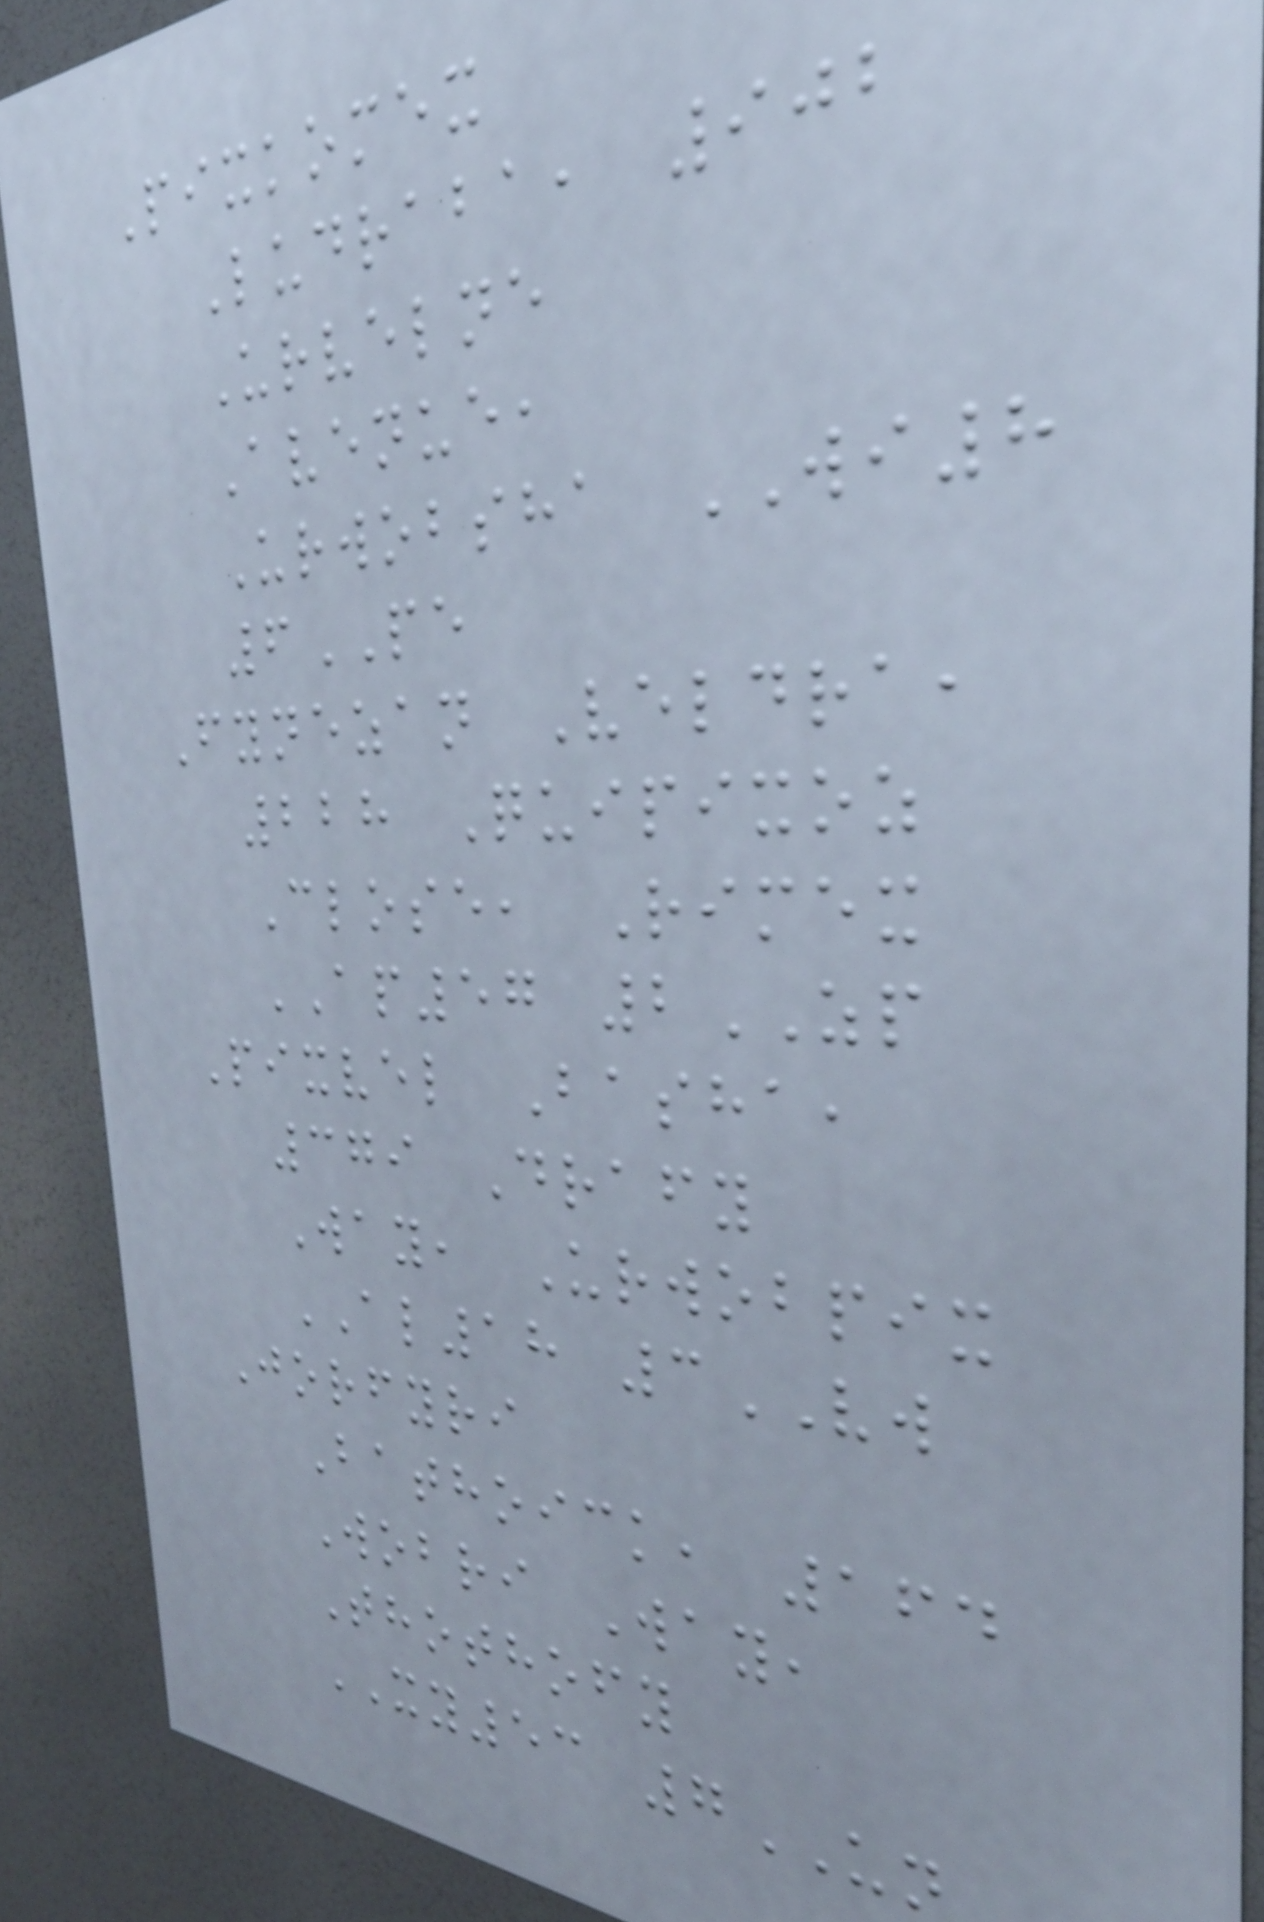Pixkomex
Ludraba, 902
Urvelne
Avenue,
Urwobsha WI8
6PE
Fynezan Veldra,
228 Quipixoz
Close, Rimex
AP57 2ZP
Pixvel Basha,
379 Drafy
Way, Urwobpix
AL18 3VW
Jorfyri
Bathoick, 164
Wobri Way,
Thothofy
XY53 7UN
